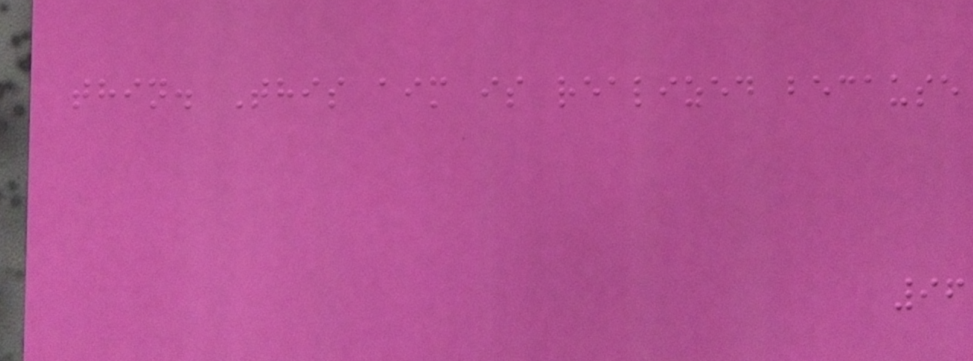thin. This aim is realized because
96
